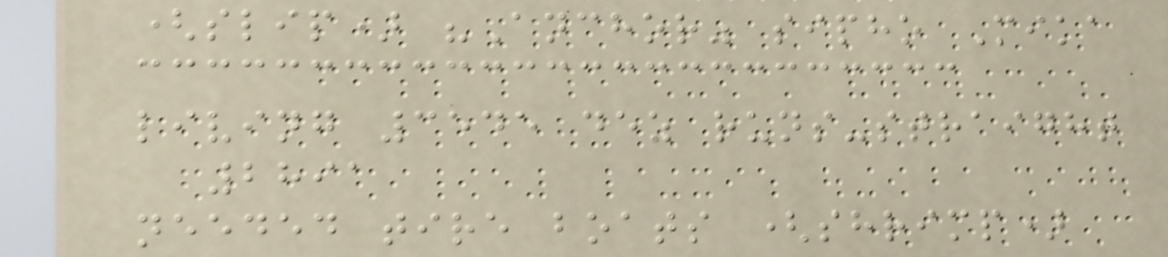(slip) "Anchor" sipho Mika
living 3545 dez runs-straight
2891
needed tire boats (shrimp)
